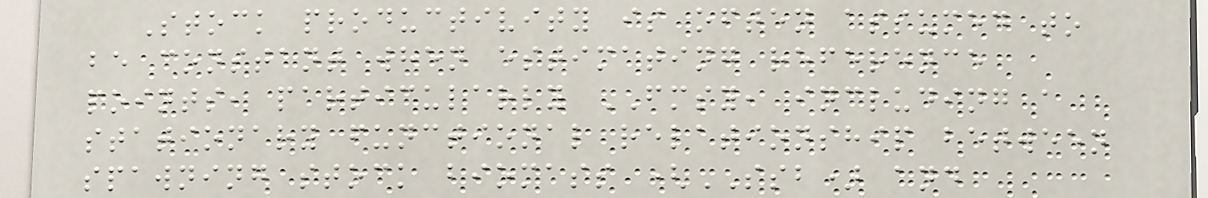Stock productivity is often assumed to
be constant when estimating reference
points, particularly FMSY, including a
stationary functional relationship between
spawning stock biomass (SSB) and
